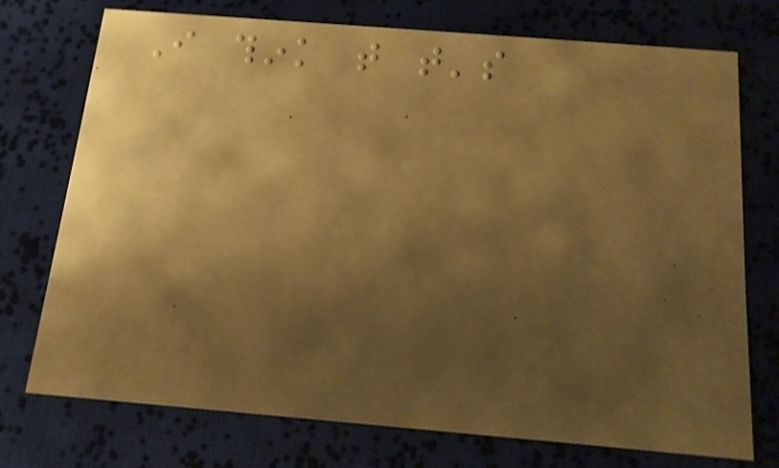I think that that's
